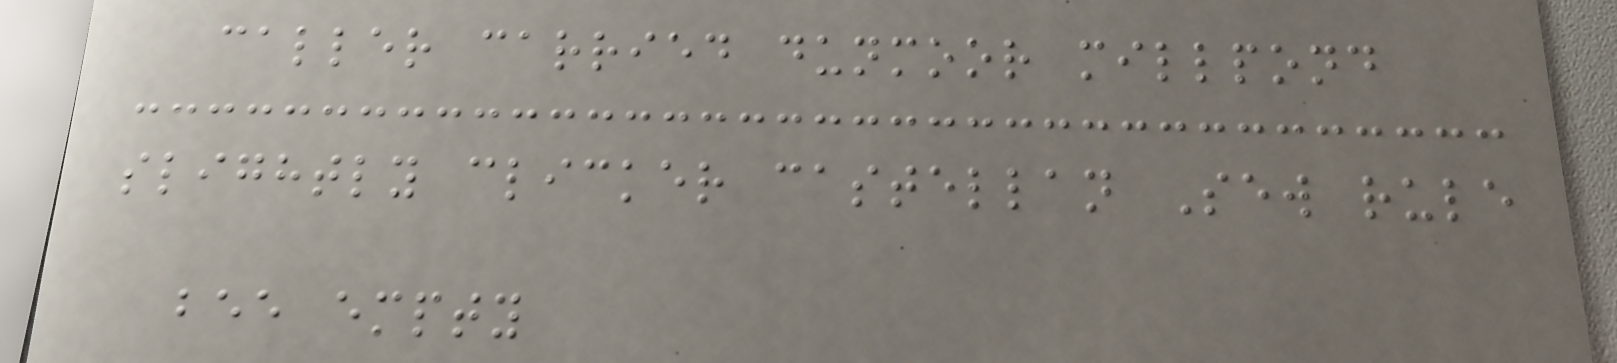caller carried dunmoor millpond
slightly clicker castellan Sew rule
bee empty
